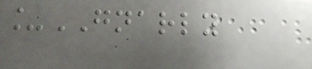_GNARLY
